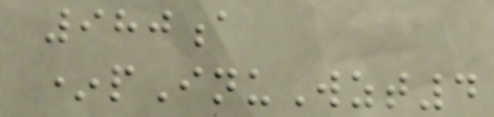980a
*pInuWzt4
